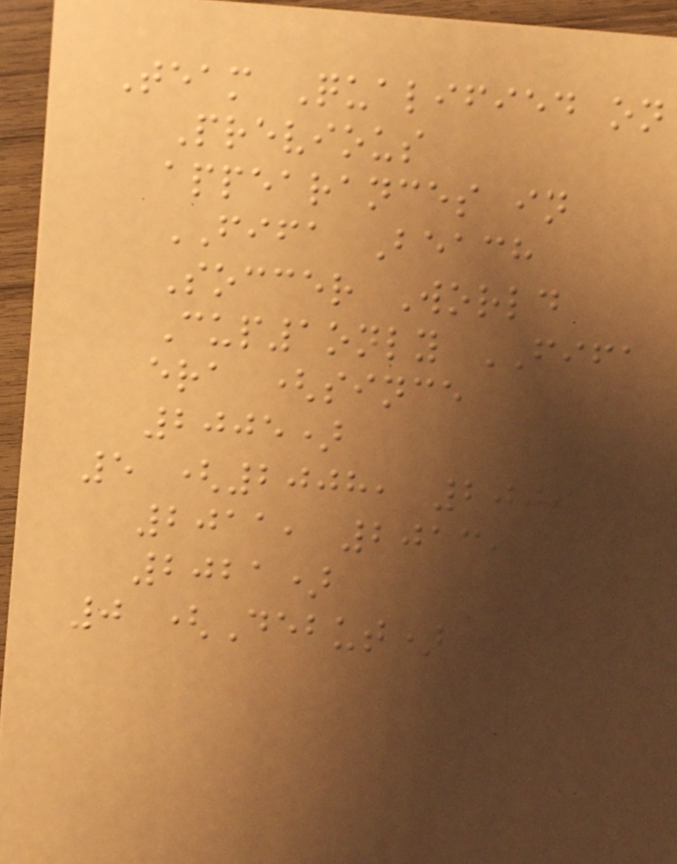Team Qualified on
Previous
appearances in
FIFA Beach
Soccer World
Cup1only FIFA
era (since
2005)
5 (2008, 2009,
2011, 2013,
2021)
0 (Debut)
